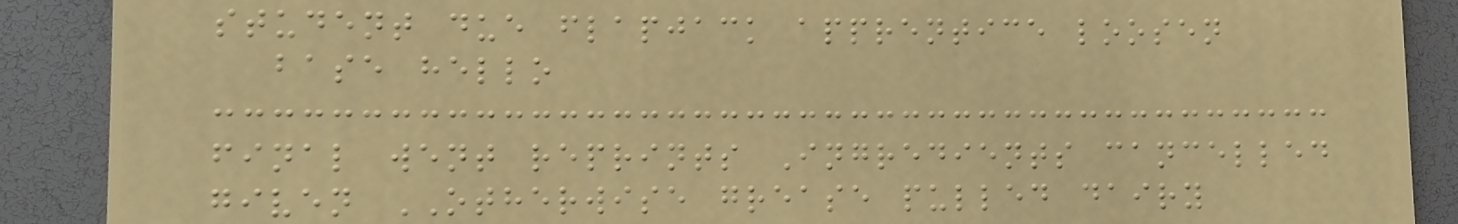student due flapjack apprentice loosen
base hello
final went reprints Ingredients cancelled
given OTHERWISE grease pulled dairy
